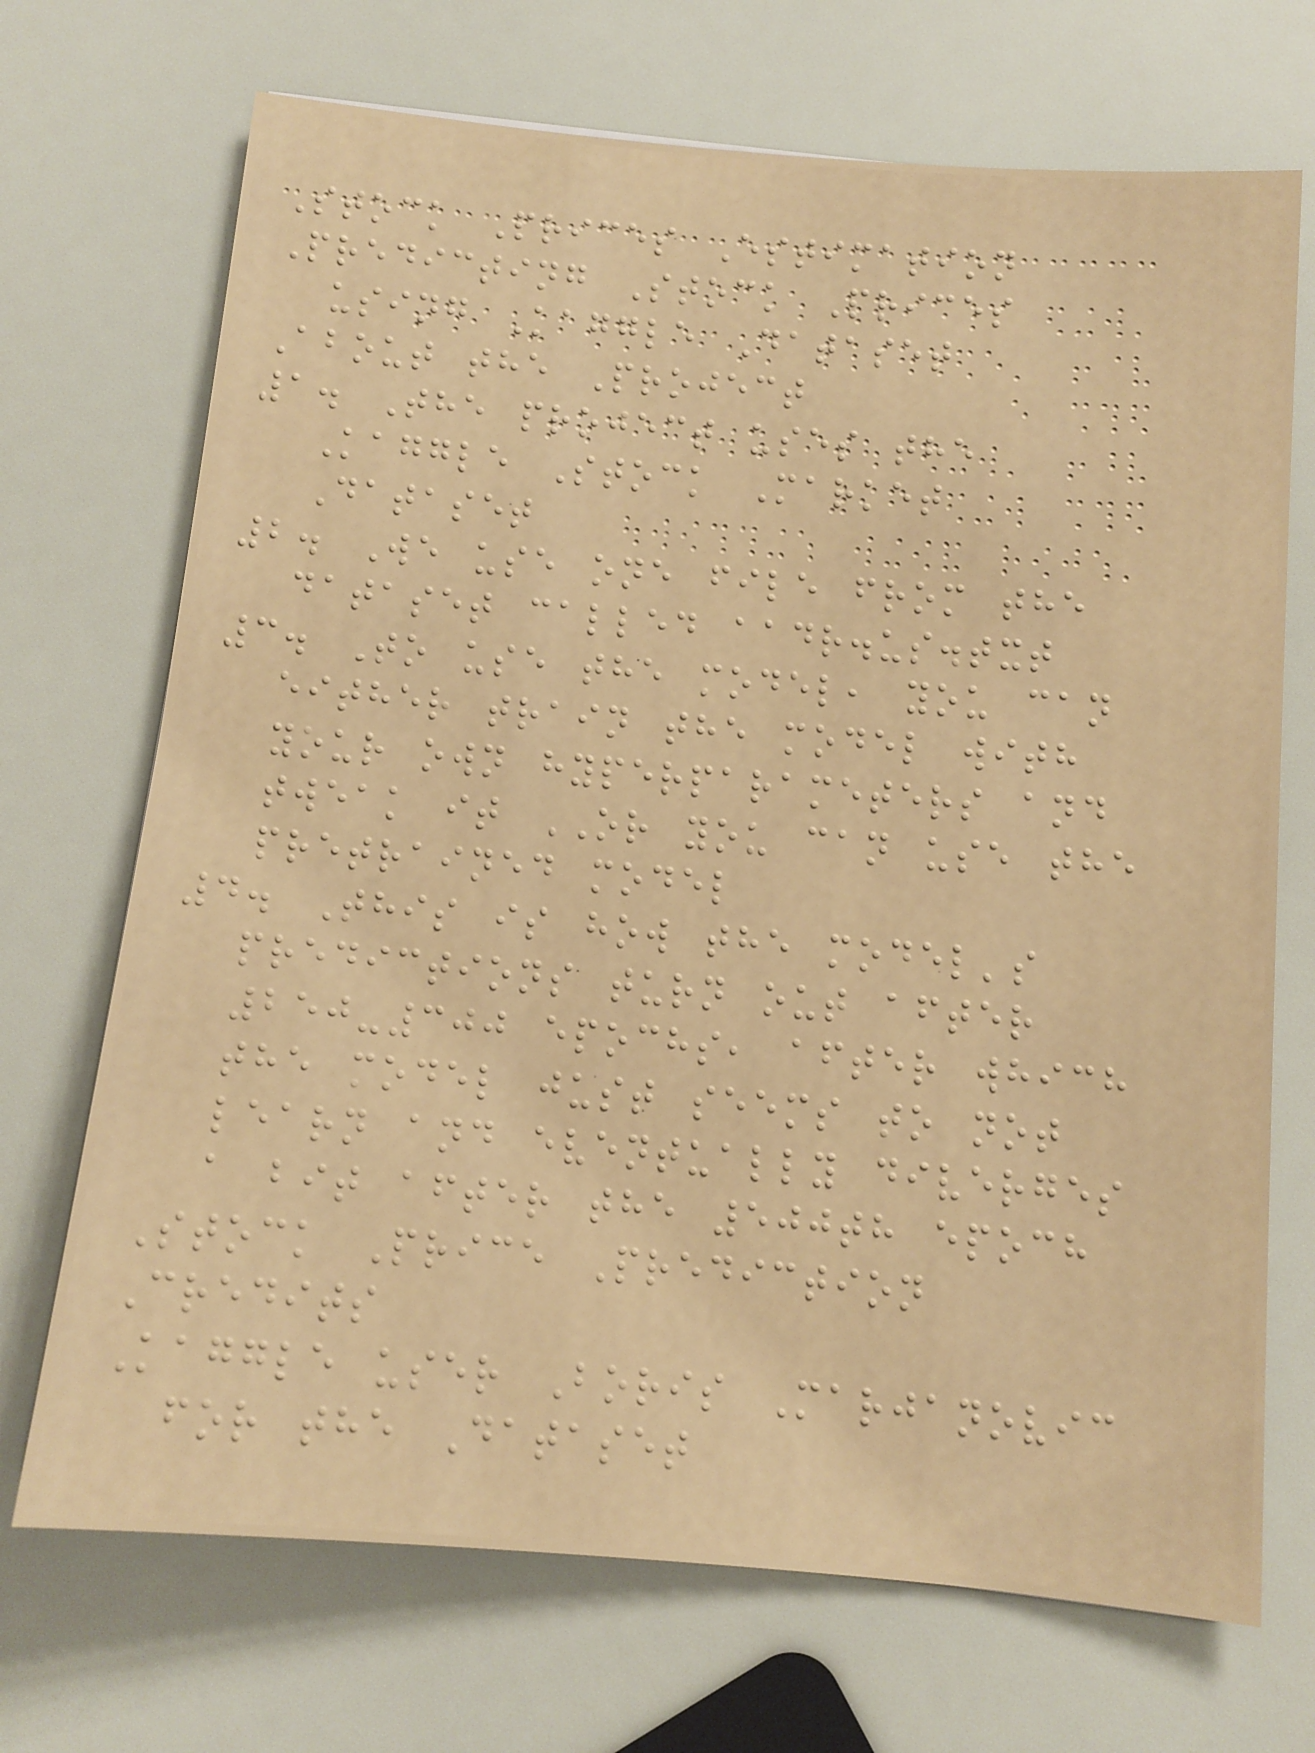Stock Prices Estimation
Predicting Stock Prices
using Kaggle Dataset
About the Project
1. The project uses the
Kaggle Stock Market
Dataset
2. We use one file from the
dataset called aadr.us.txt
3. To use the model, you can
either train the model with
your own hyperparameters and
tweak it OR you can use the
pretrained model
4. This is how the model's
predictions turn out after
250-300 epochs, after which
the model just seems to not
learn and eventually diverges
a bit after the 500th epoch
Stock Price Prediction
Credits
Kaggle user Boris Marjanovic
for the Dataset
